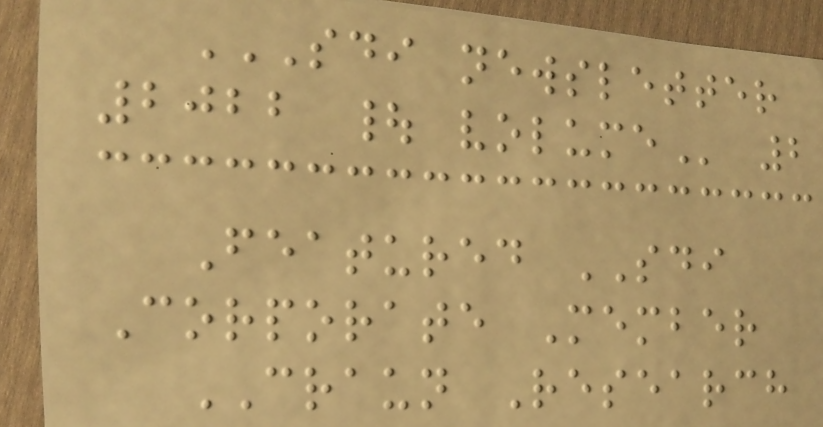SDI NEWSLETTER
2022 | VOLUME 2
Featured SDI
Corporate Member
CRAUN Research
